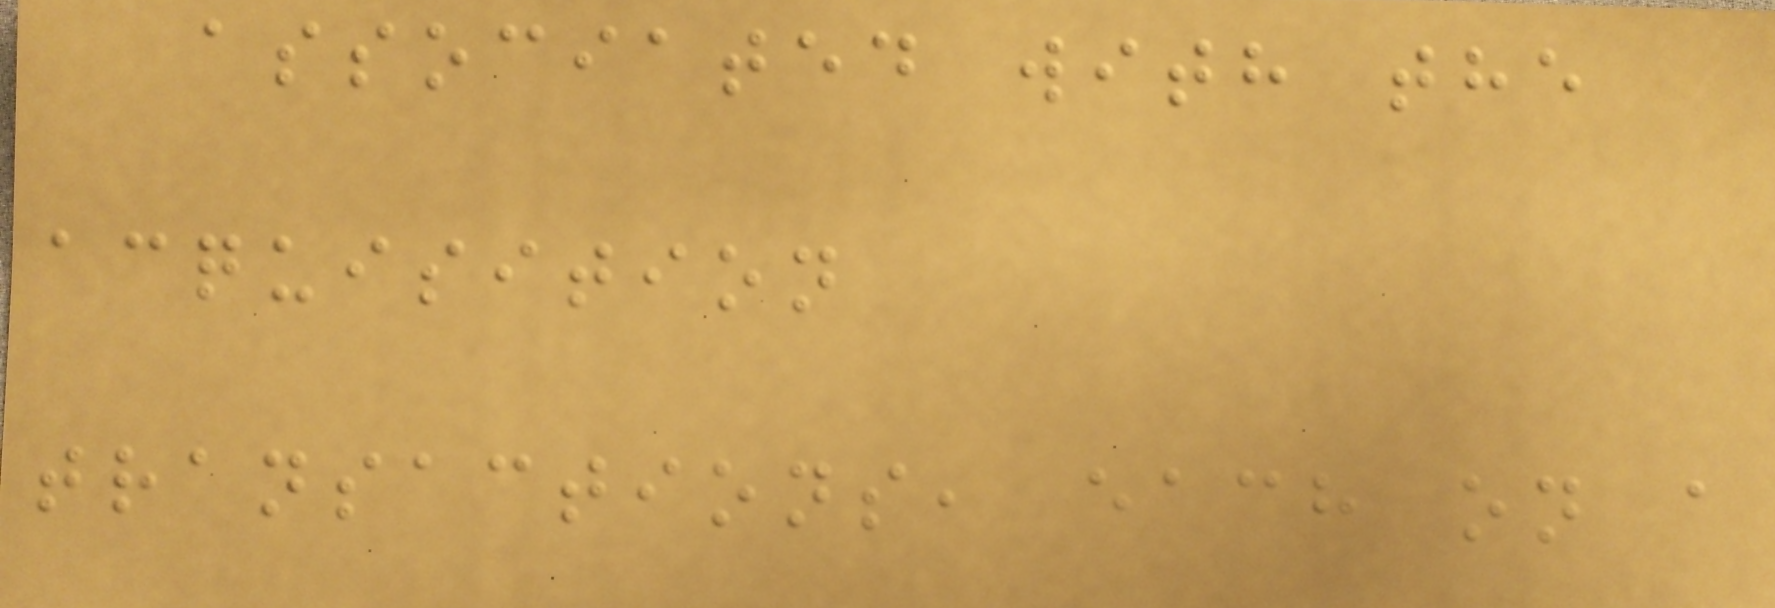associated with the
acquisition
transactions, each on a
